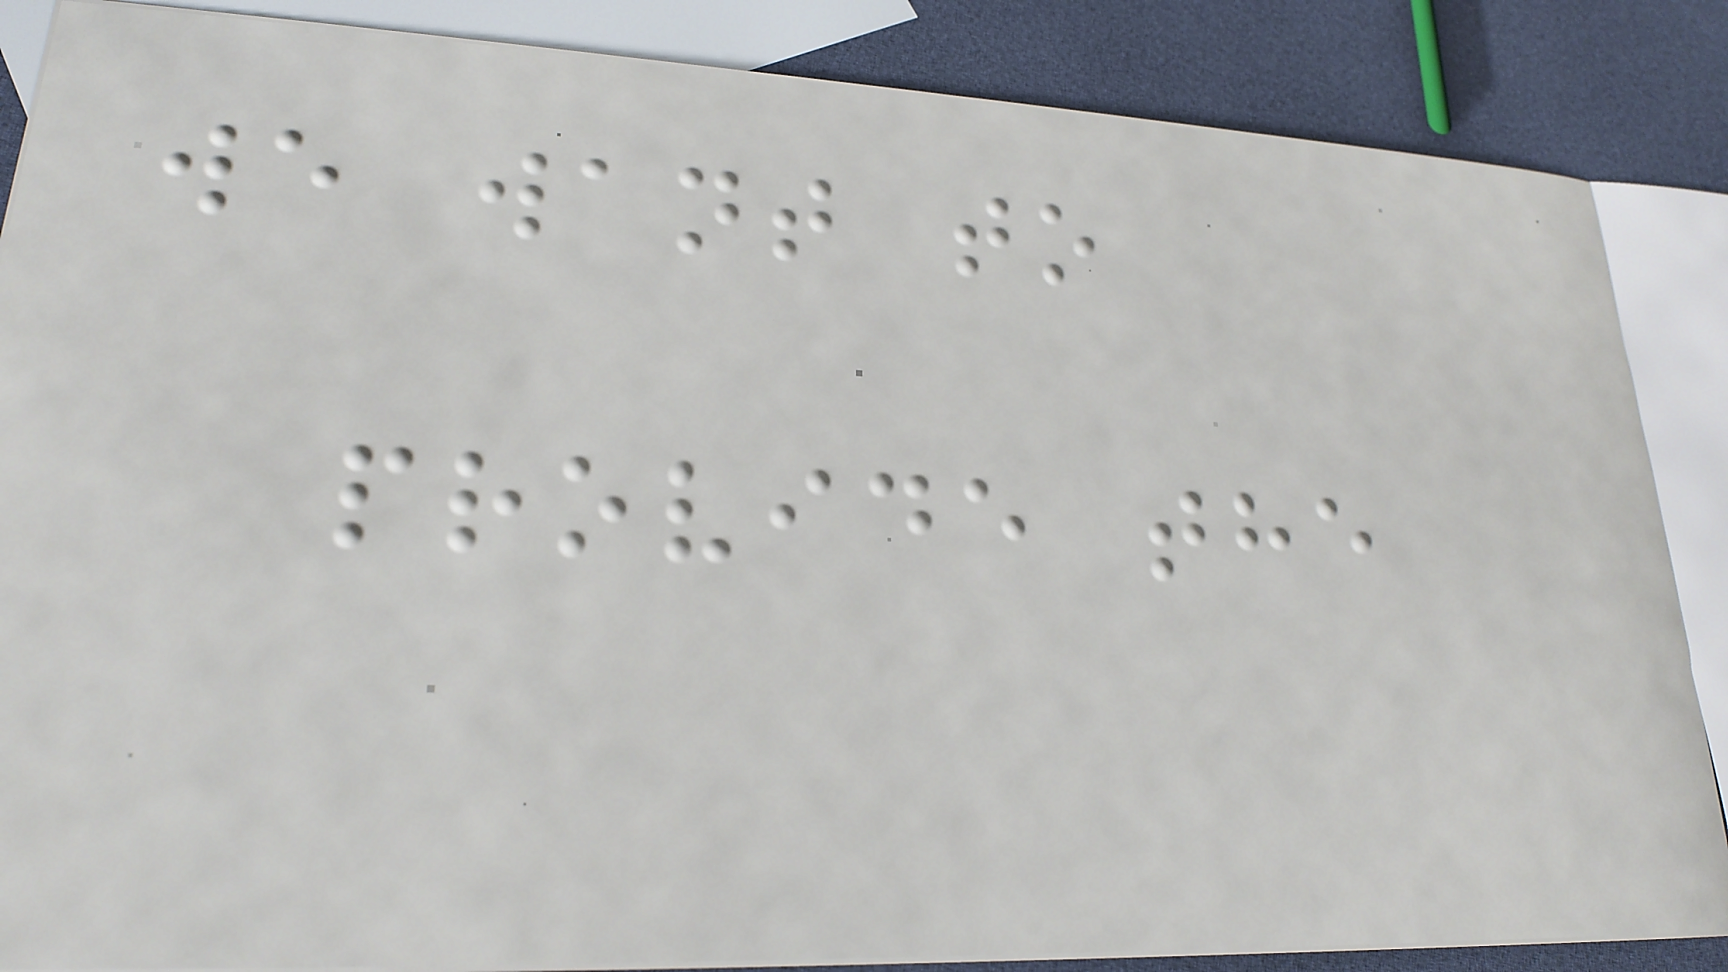we want to
provide the
